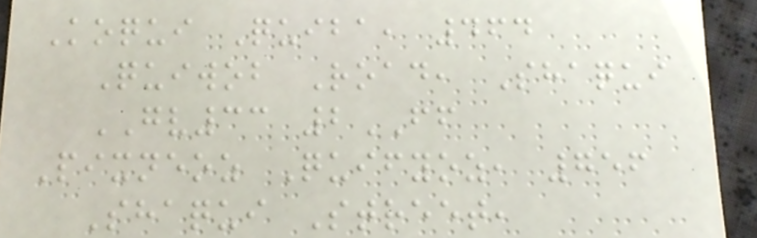Koqui Quiba, 464
Quiwob Road, Shaqui
GV33 2FF
Pixneoz Quifyoz, 756
Shaqui Street,
